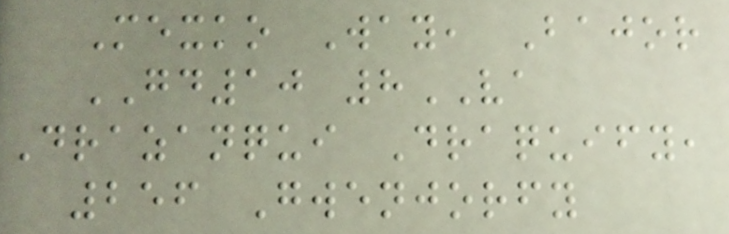Mexko Way, Bajor
GD10 8VA
Drazanqui Draquify,
256 Gwenjorfy
